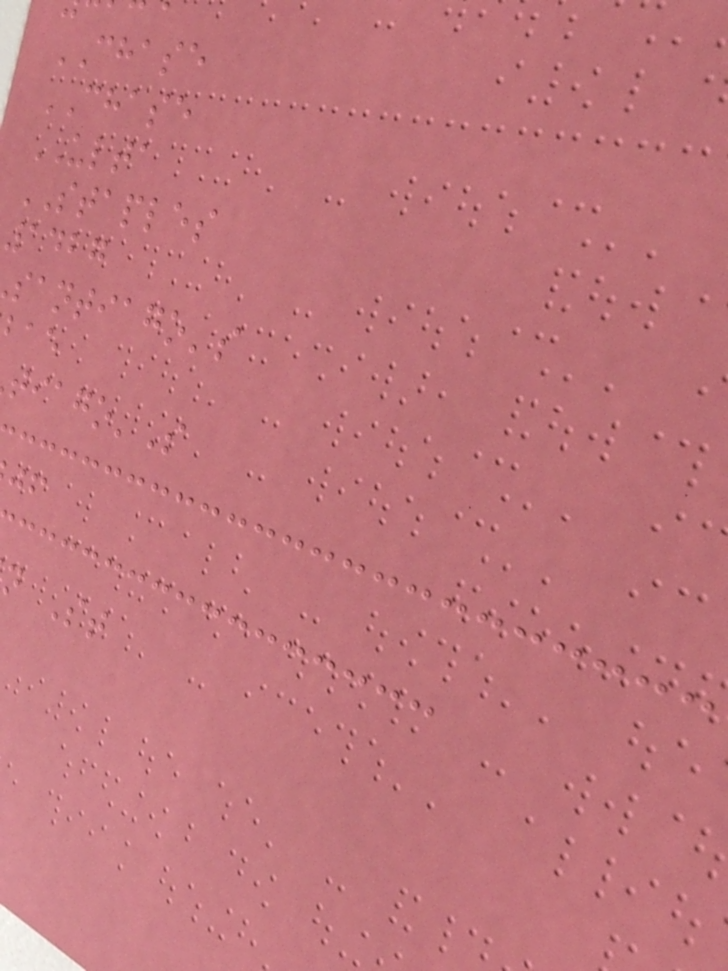CHASE
CHASE
ULTA
STAPLES
1427
santiago's
n St
